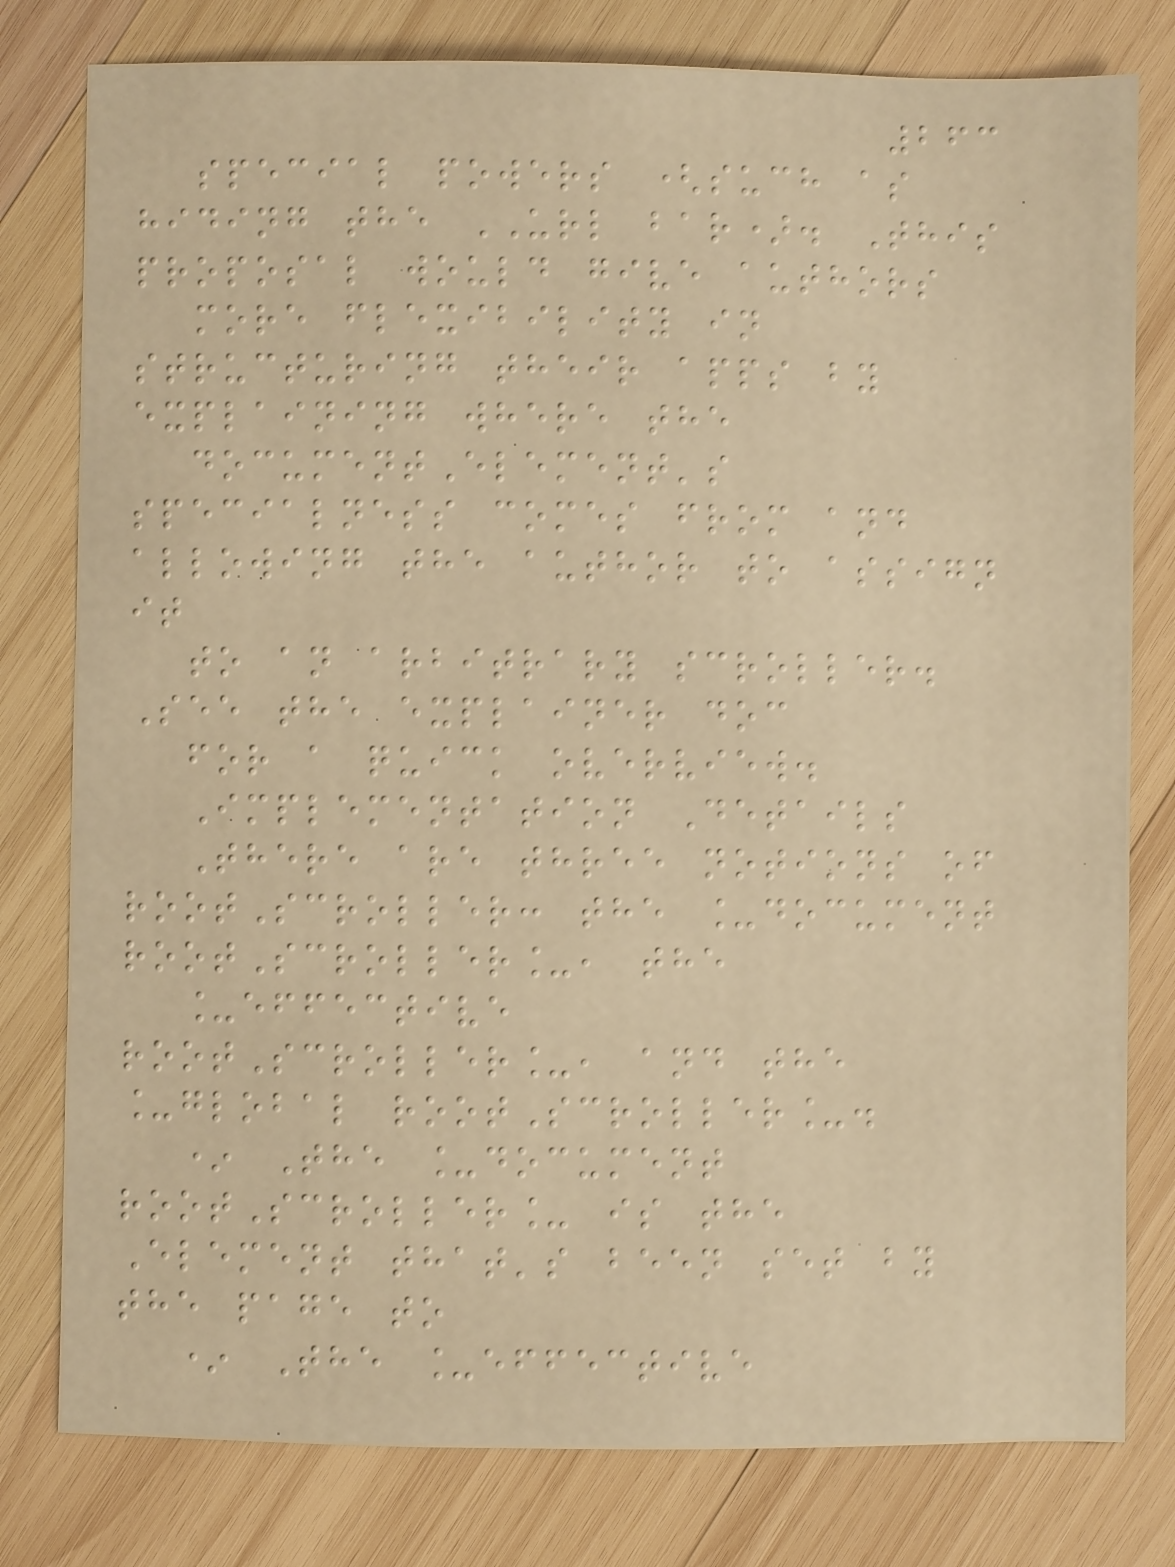263
special powers (such as
hiding the URL bar). This
proposal would give authors
more flexibility in
structuring their apps by
explaining where the
documentElement's
specialness comes from and
allowing the author to assign
it
to an arbitrary scroller.
See the explainer doc
for a quick overview.
Implementation Details
There are three notions of
rootScroller: the _document
rootScroller_, the
_effective
rootScroller_, and the
_global rootScroller_.
* The _document
rootScroller_ is the
Element that's been set by
the page to
* The _effective
